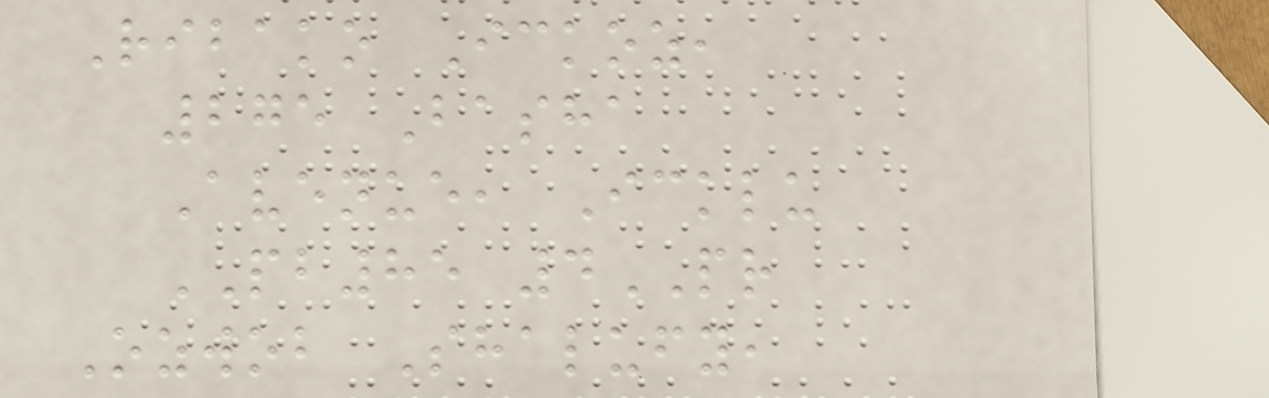Ribako Ickoz,
275 Basha
Avenue, Icklu
PB85 4PR
Ozwob Shalufy,
